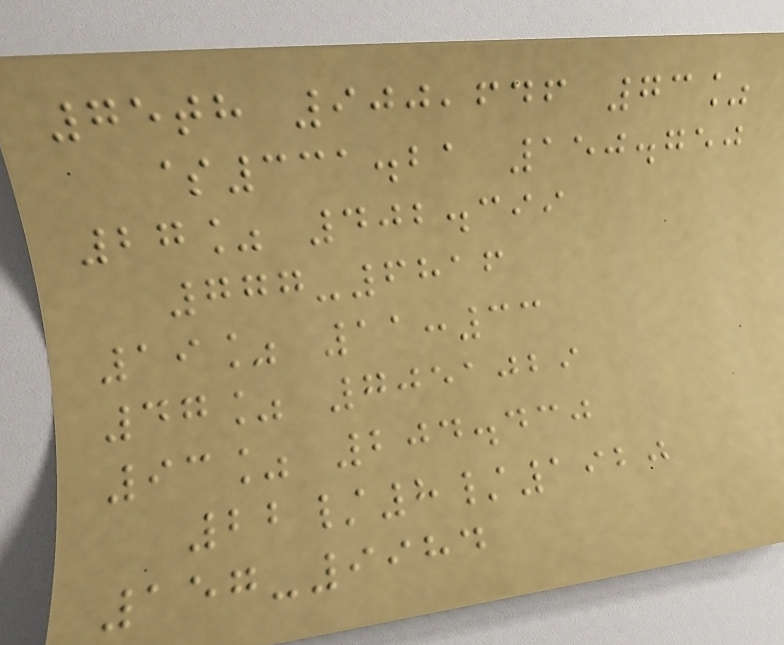75th 900,646 73%
$331.21 150.750
27% 402.399
777-6816
19% 11:33
47% 7051029
93% 204.430
22/8/1920
157-9984
